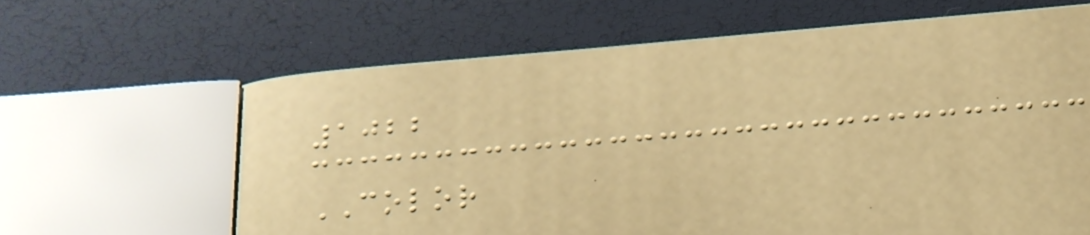1022
COLOR
